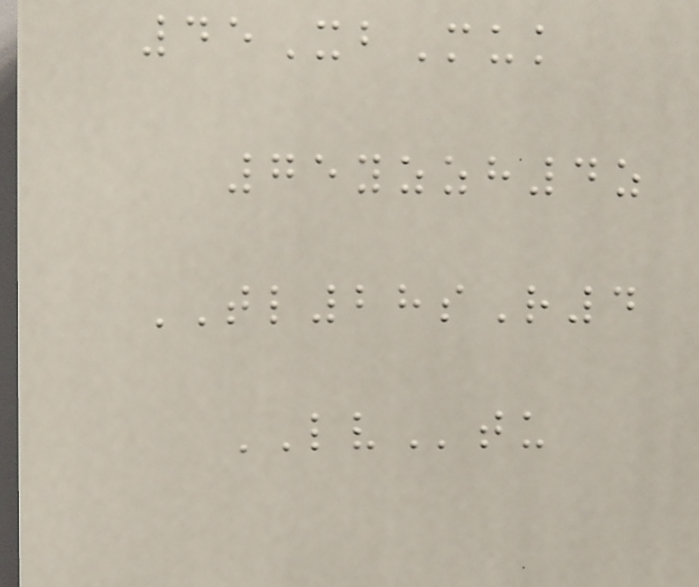45XbMuk
75yzzh4z
TL28sR4
LVtu
